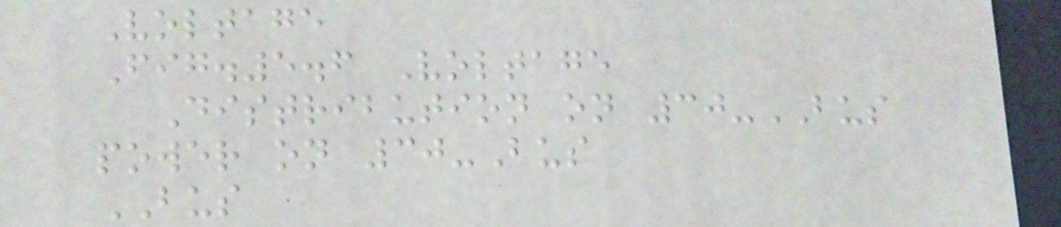Voltage
Fig.5.6 Voltage
Distribution on 30-BUS
power on 30-Bus
BUS
